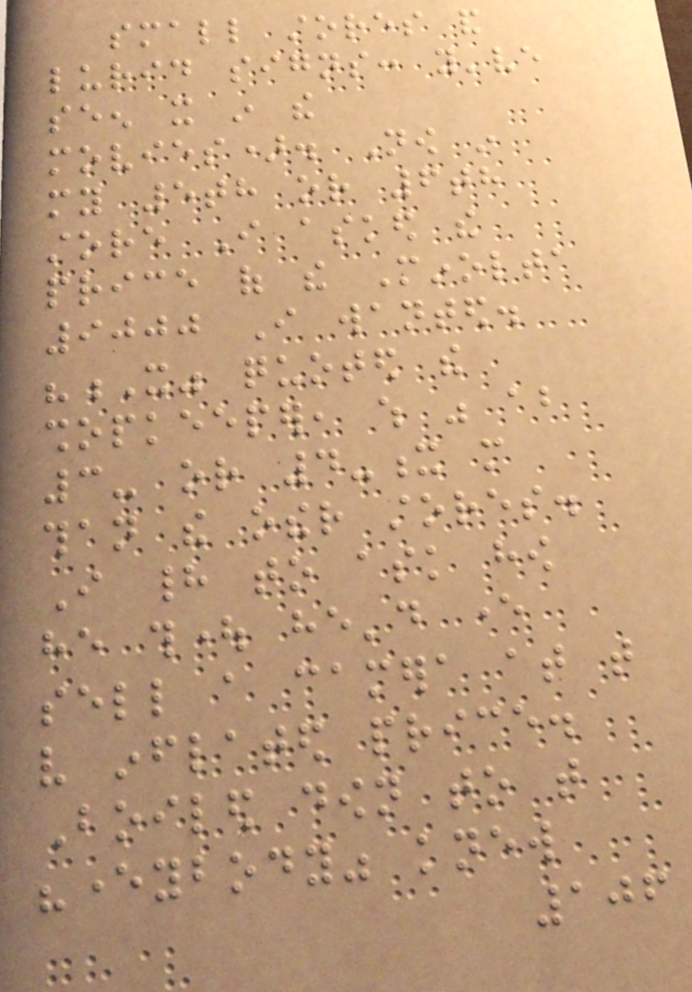small stores and
lurid signs: you've
seen it in the
movies). Now in
my 5th or 6th
store I asked the
price of the Minolta
9000 I wanted.
"X" quoted the
shopkeeper, which was about
3- or 4-x more
than the other stores.
I had to ask how
he thought he'd ever
sell a camera at that
very inflated price.
Boiled down to that
"everybody" knew
106
